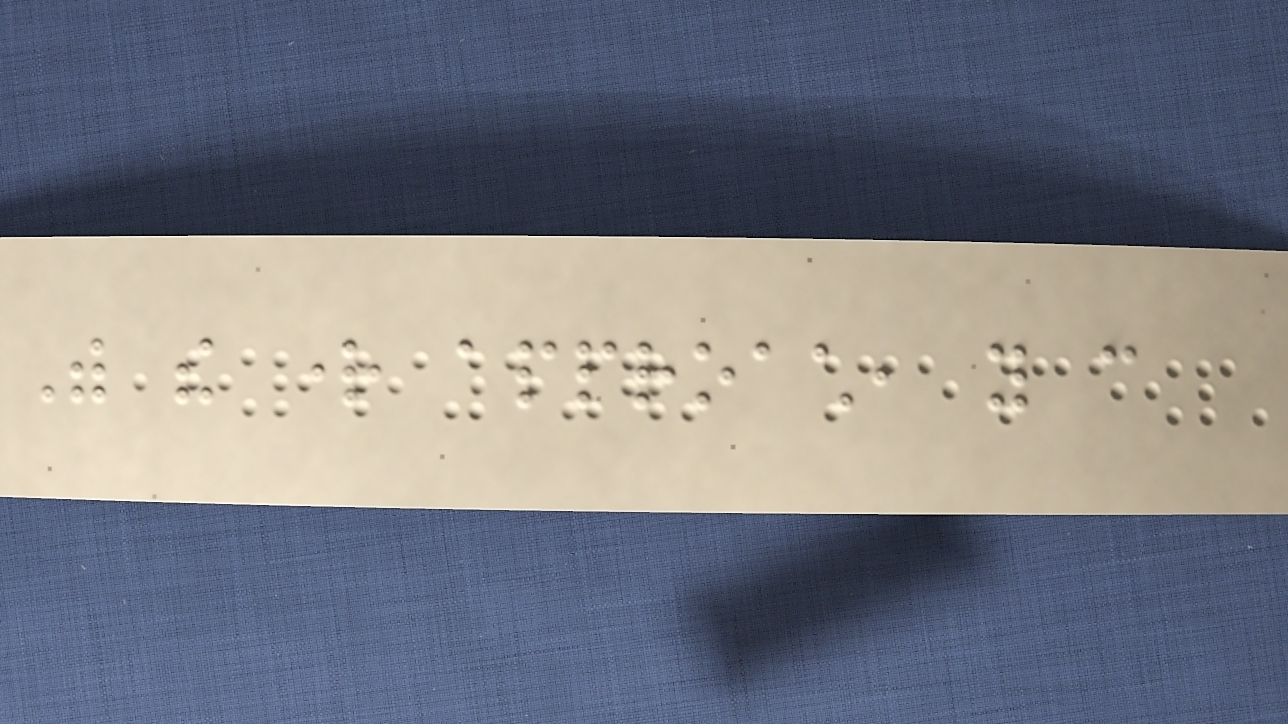With the right approach, you can
